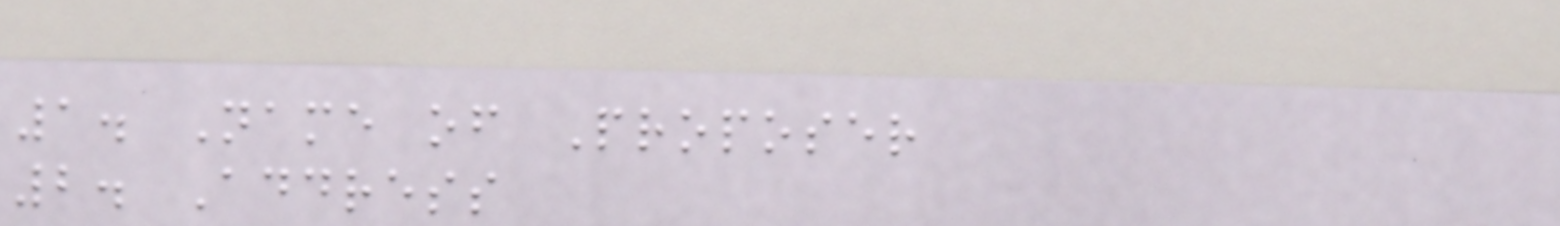1. Name of Proposer
2. Address
